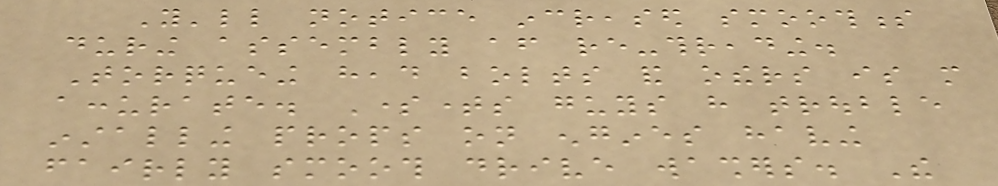You'll notice increased smoothness
during assembly after re-threading.
Torqueing head bolts and others is more
accurate. Sometimes guys have trouble
installing props on engines having
fairly smooth drive washers. The
